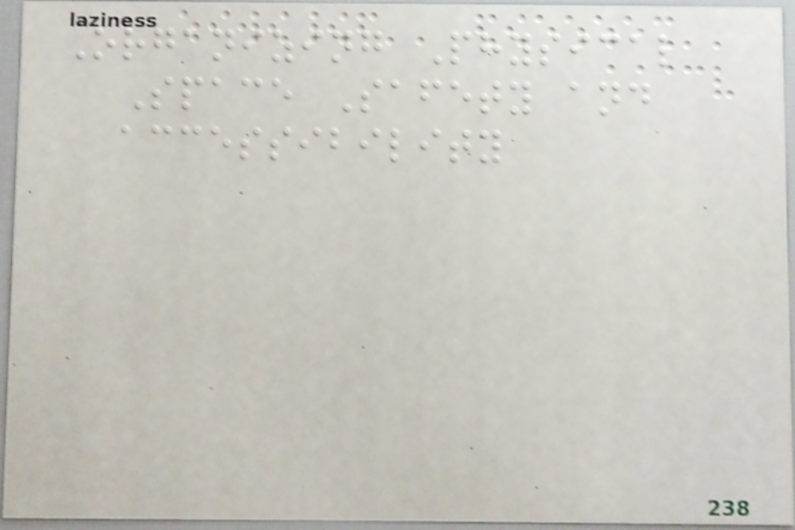Organizing Physical
Space Safety and
accessibility
